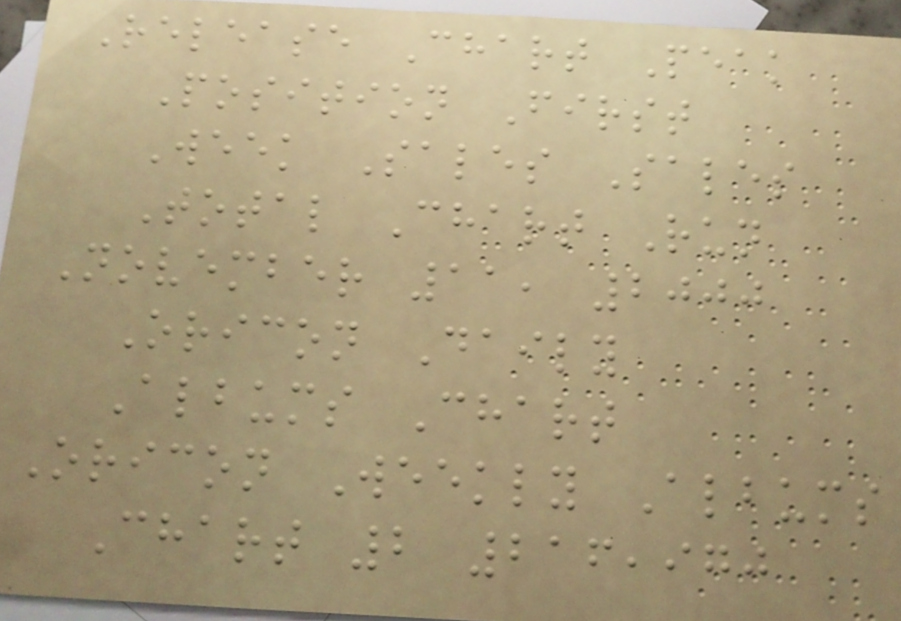Release Chart Peak
Position First
Week Sales Sales
Total Chart Run
November 11, 2000
Oricon Daily
Albums Chart
Oricon Weekly Albums
Chart 2 216,970
